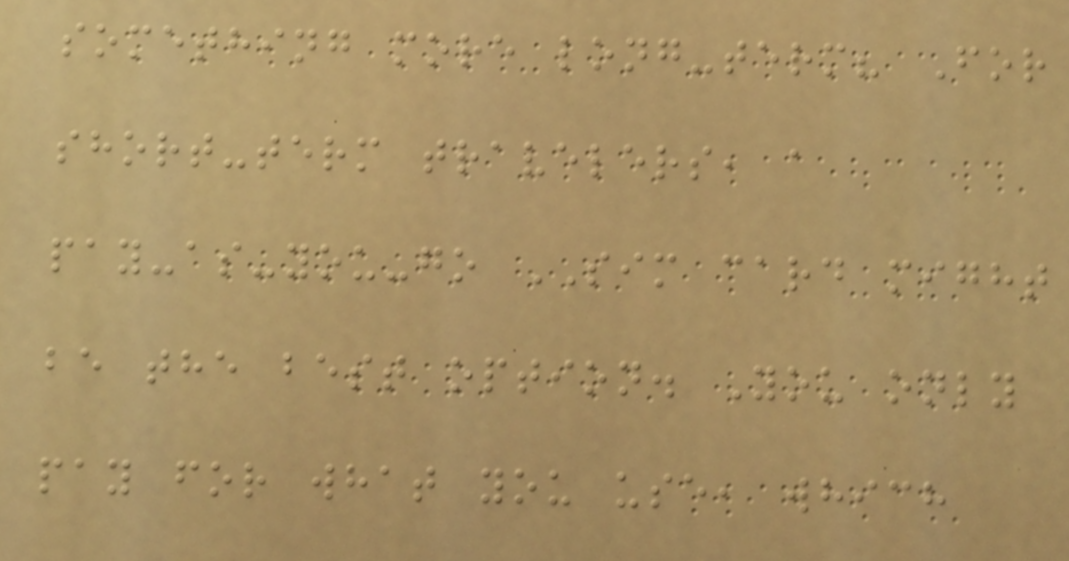something more long-term? For
short-term travelers, a
pay-as-you-go SIM card might
be the best option. You only
pay for what you use, which
